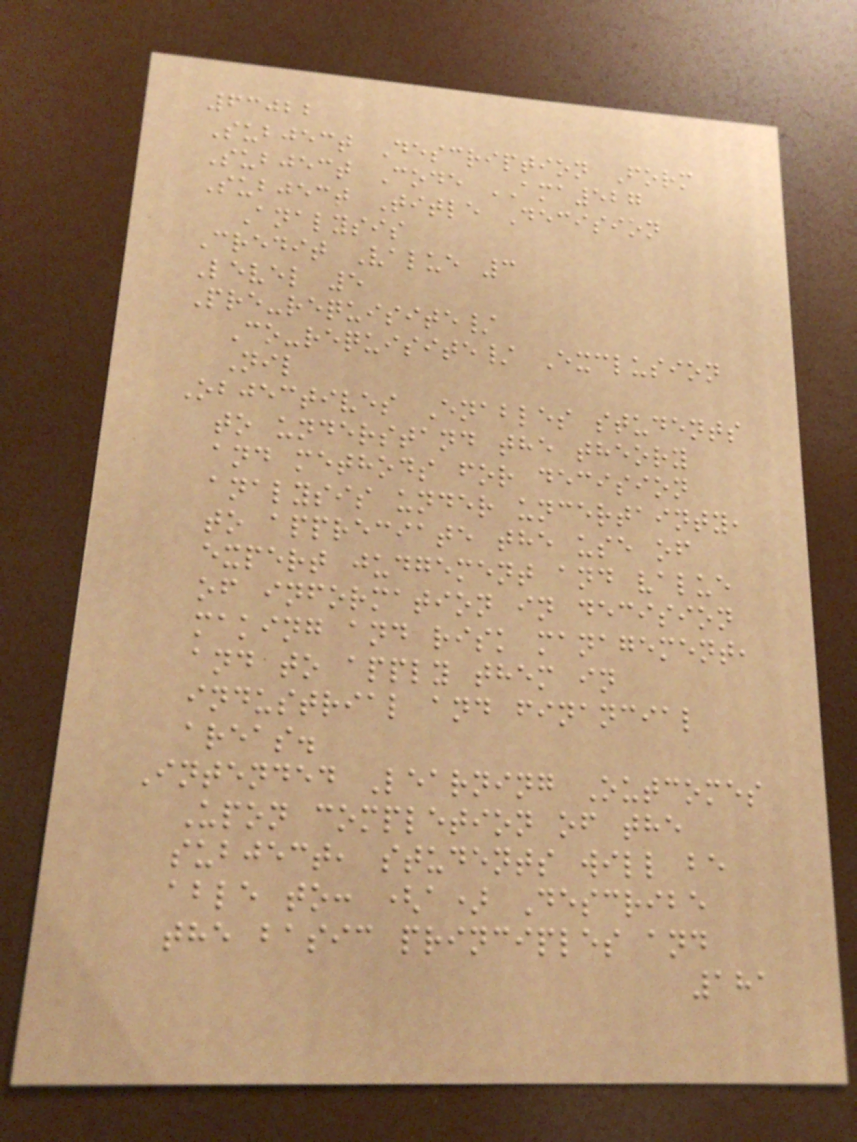63022
Subject Description Form
Subject Code AMA527
Subject Title Decision
Analysis
Credit Value 3
Level 5
Pre-requisite/
Co-requisite/ Exclusion
Nil
Objectives Enables students
to understand the theory
and methods for decision
analysis under uncertainty,
to appreciate the use of
expert judgement and value
of information in decision
making and risk management,
and to apply them in
industrial and financial
areas.
Intended Learning Outcomes
Upon completion of the
subject, students will be
able to: (a) Describe
the basic principles and
181
